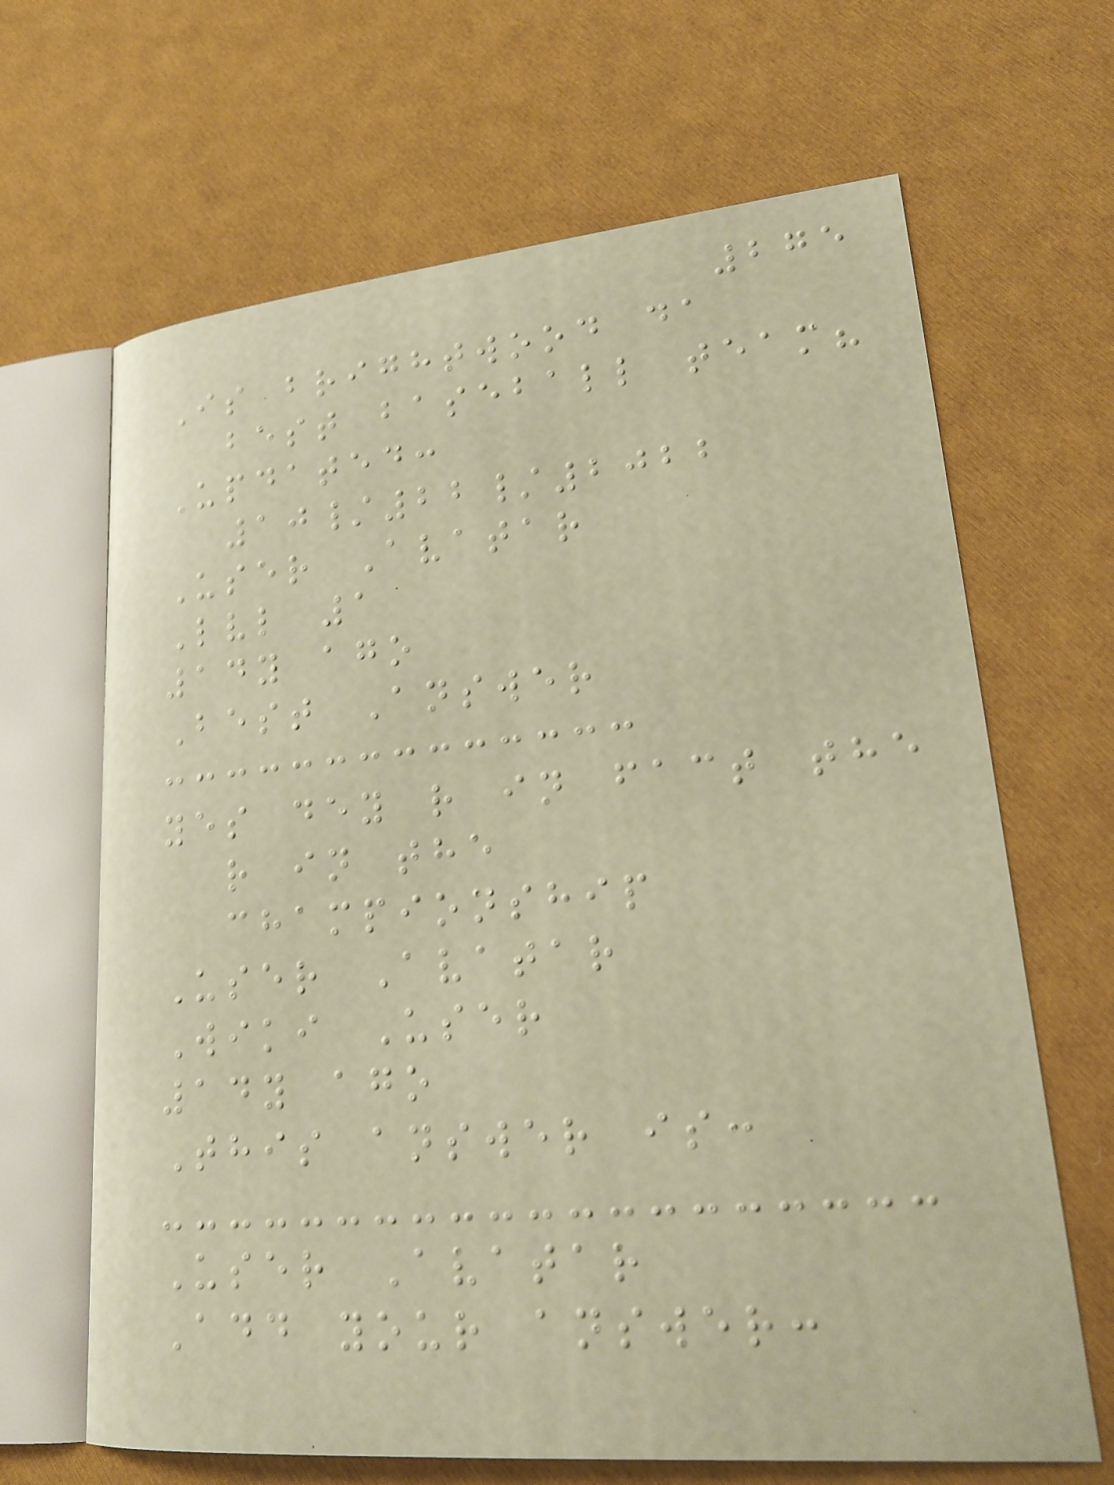275
Is brightwood da
best baseball team?
Updated:
10/22/2022
User Avatar
Lvl 1
14y ago
Best Answer
yes dey r in fact the
r in the
championship
User Avatar
Wiki User
14y ago
This answer is:
User Avatar
Add your answer:
